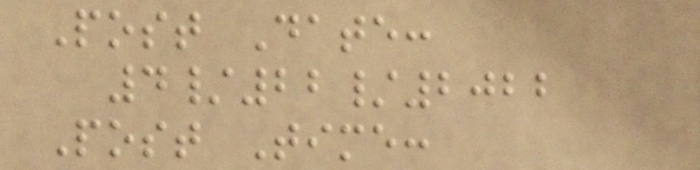Post Date:
4/22/2022
Post Time:
